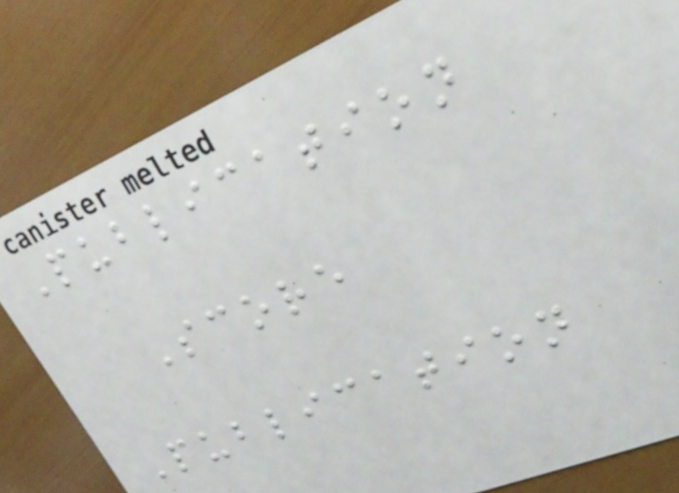Publication
Score
Publication
